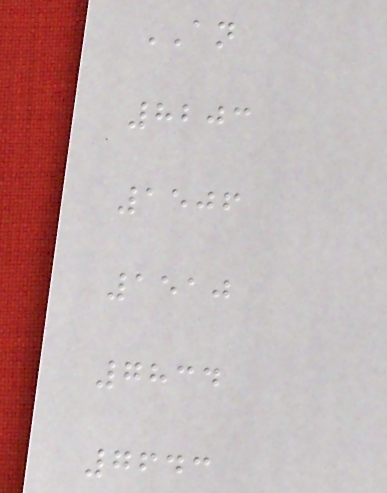AN
8203
1506
1510
7834
7643
